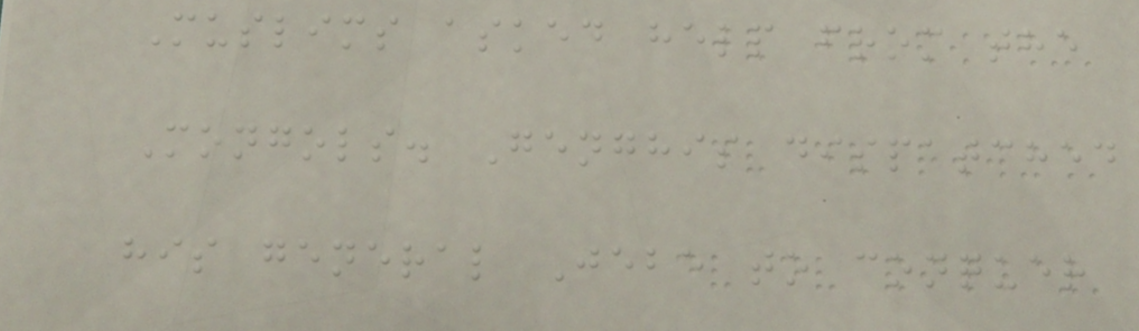Muslims asked help from the
Mongols. Genghis dispatched
his general Jebe to conquer
